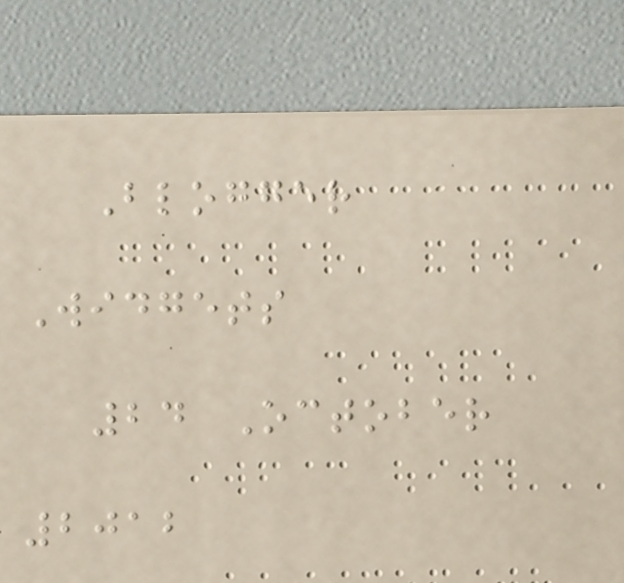Blogger
Widgets
24 October
2012
